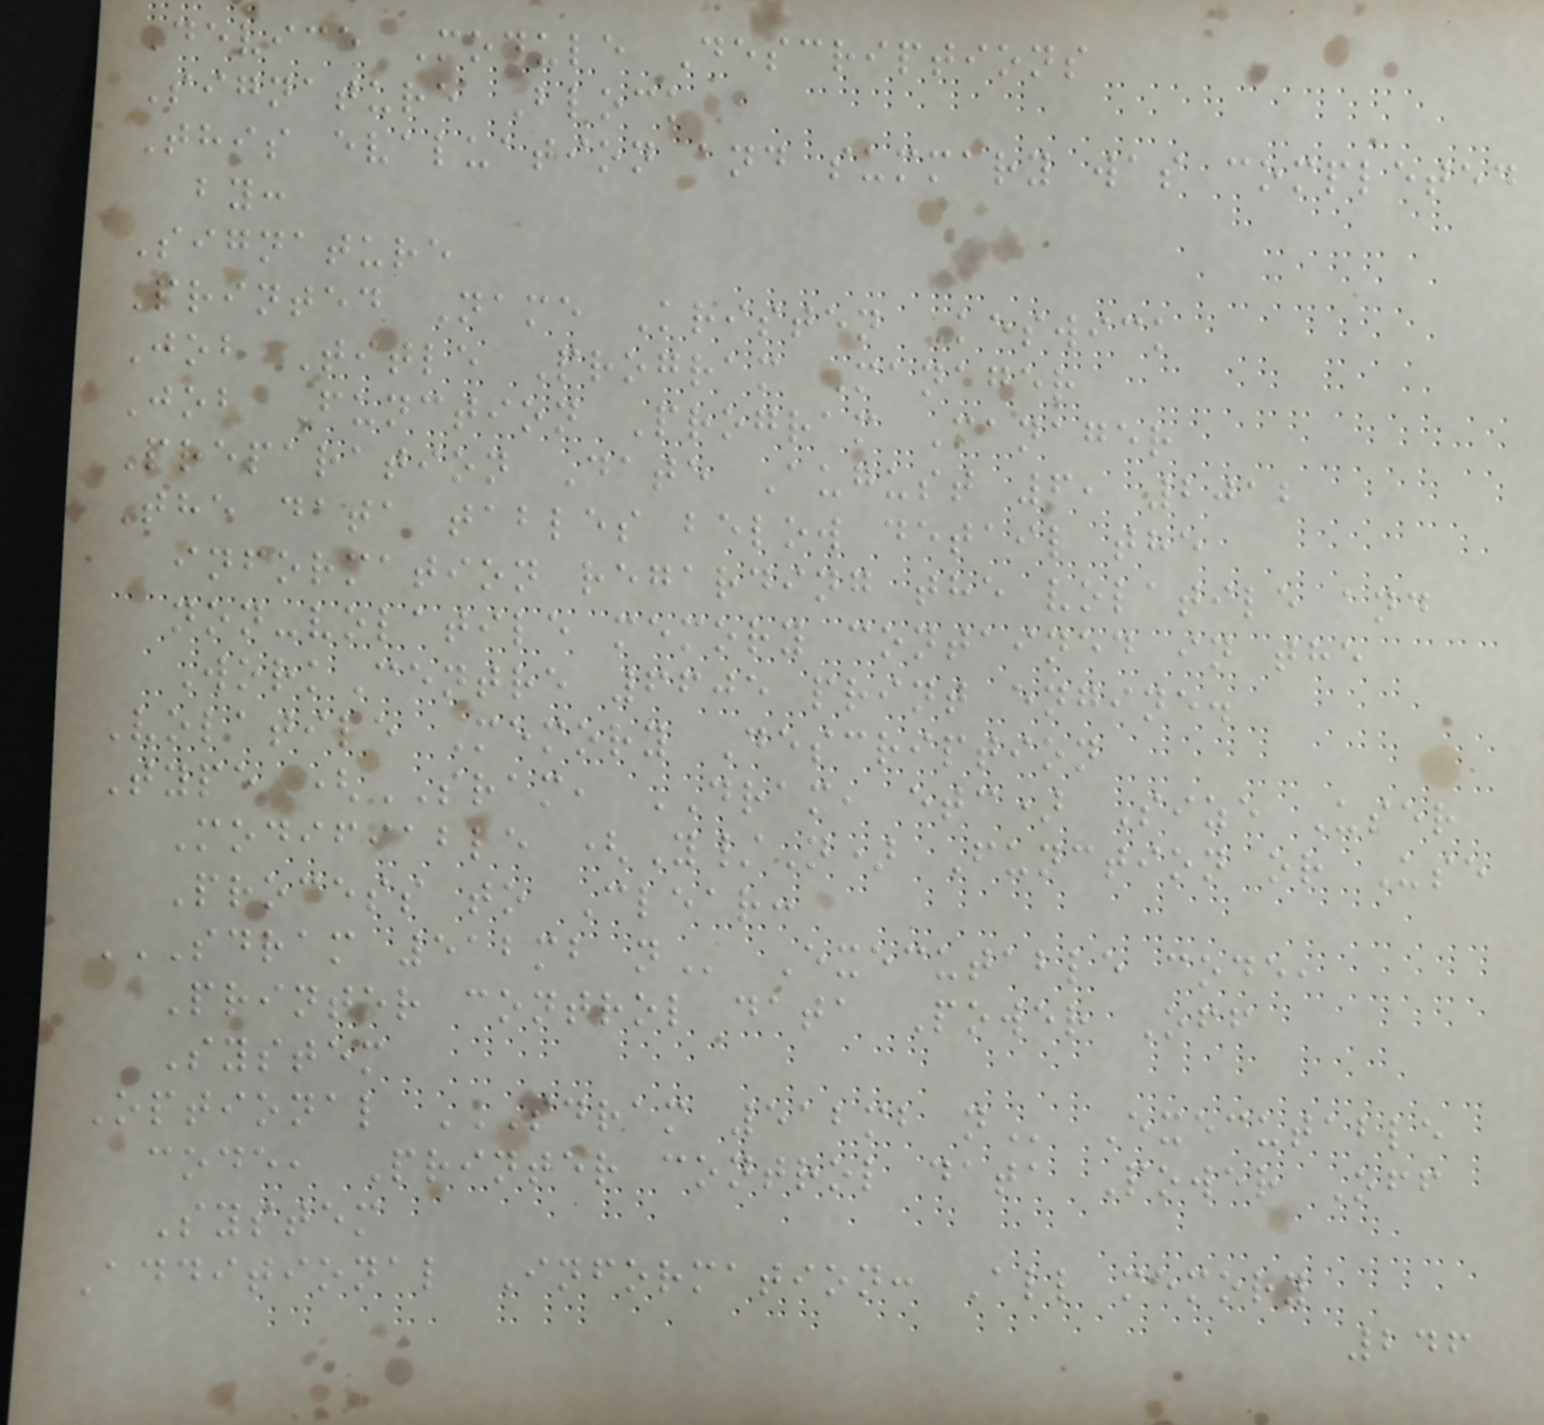Device Module Descriptions
Signature Block
This evaluation and summary was completed
by:
Signature
Printed Name Kristen Keswick
Job Title Program Manager
Job Function Program Manager
Preparation Date August 6, 2012
The data tables below detail the
information regarding the volatile and
non-volatile memory contained in the
WorkCentre 6605 print engine.
Volatile Memory Description
Type (SRAM, DRAM, etc) Size User
Modifiable (Y/N) Function or Use
Process to Clear:
SDRAM 512MB N Executable code,
Printer control data Power Off
System
Optional SDRAM 512MB N Executable
code, Printer control data Power Off
System
Additional Information: All memory
246
